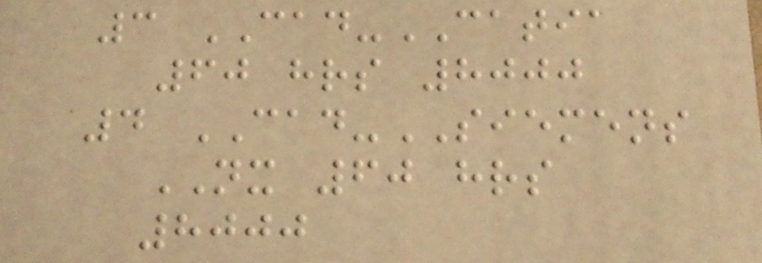3 CAD-CATIA
60 hrs 8000
4 CAD-SIEMENS
NX 60 hrs
8000
